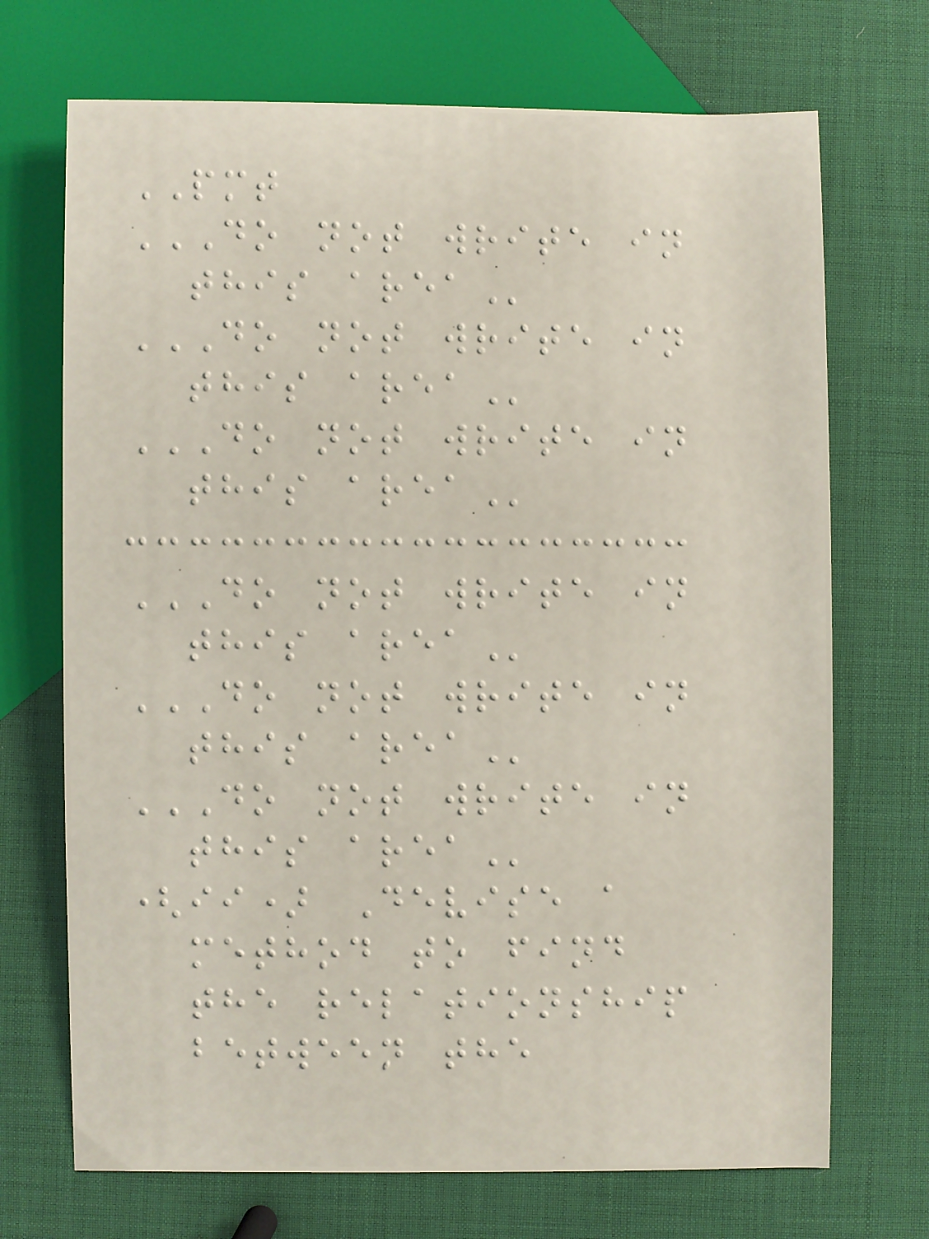PMT
DO NOT WRITE IN
THIS AREA
DO NOT WRITE IN
THIS AREA
DO NOT WRITE IN
THIS AREA
DO NOT WRITE IN
THIS AREA
DO NOT WRITE IN
THIS AREA
DO NOT WRITE IN
THIS AREA
(ii) Devise a
method to find
the relationship
between the
